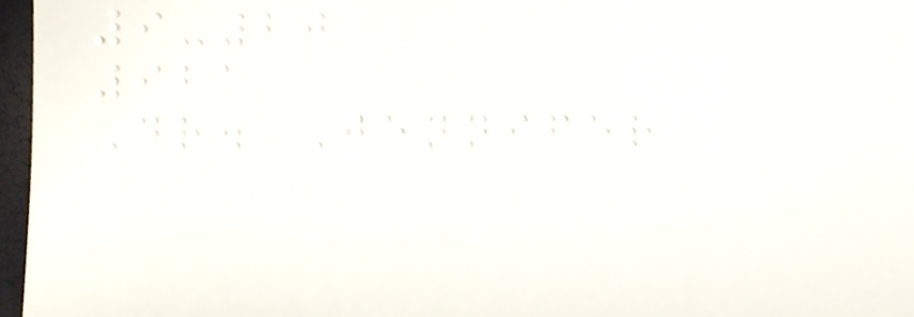9-20
921
Dr. Jennifer
